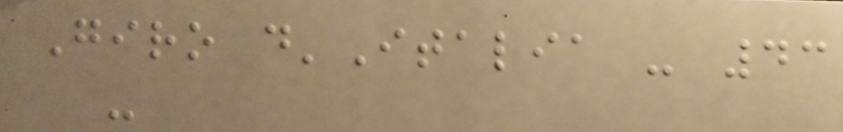Giro d'Italia - 43
-
